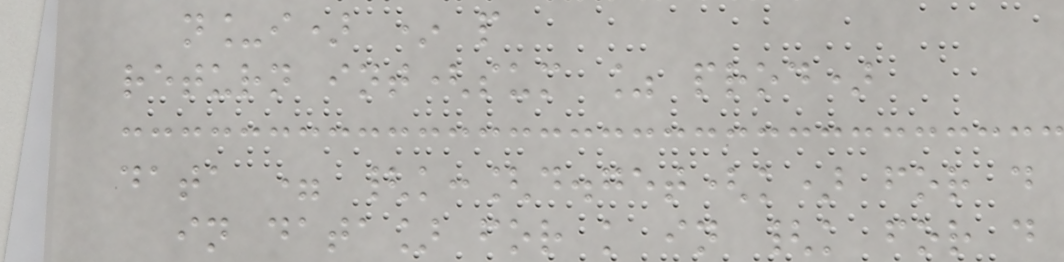n_i) * p
return int(sum % prod)
data = {k:[d.get(k) for d
in data] for k in {k for d
